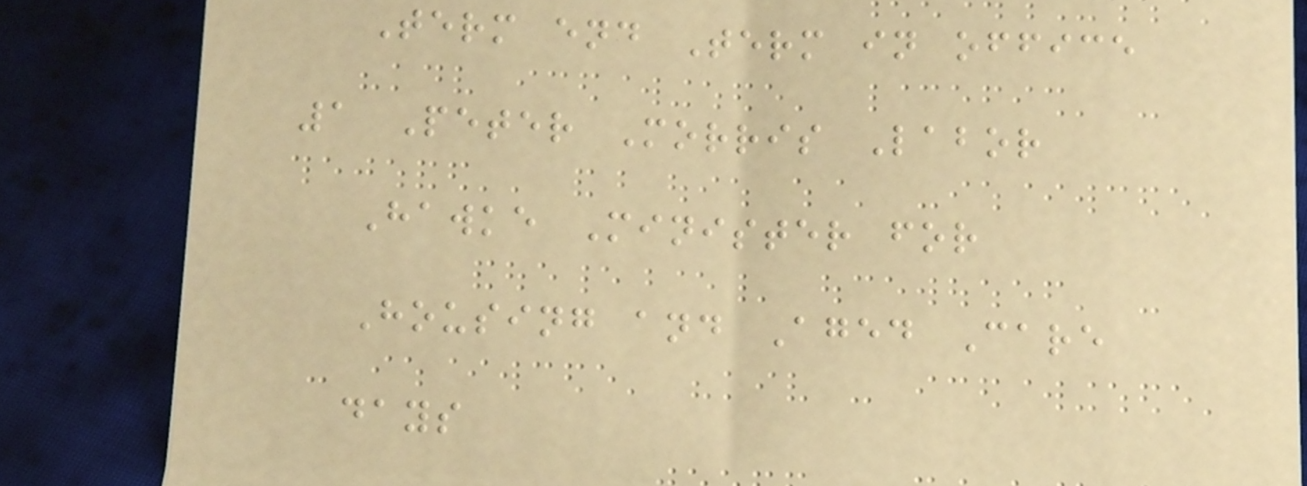Term end Term in office
1 Peter Morris Labor
Hawke Minister for
Housing and Aged Care
days
